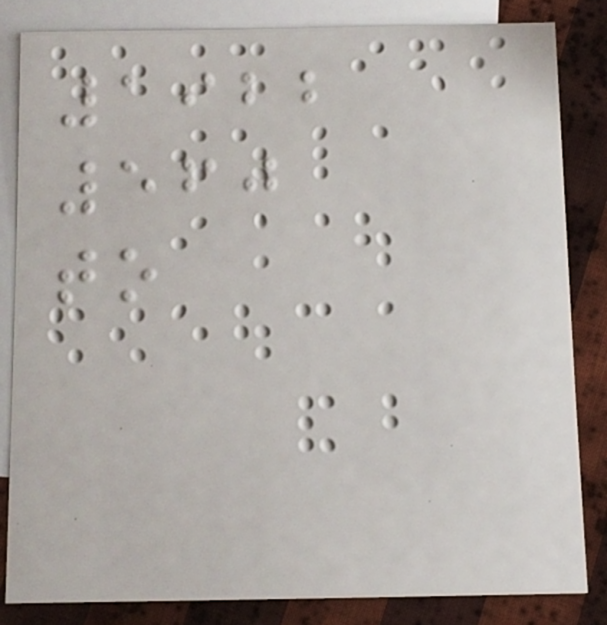1922
560
to
